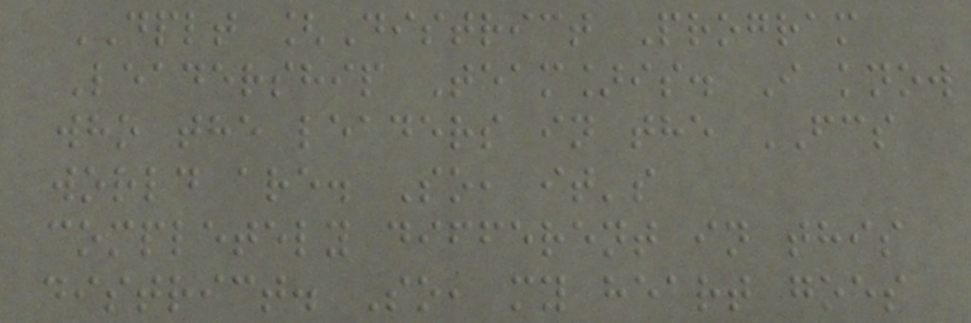DPLT [District Program
Leadership Team]is. I know
who the leaders in the FCS
world are. So, it's
completely different in this
district. So, my heart goes
